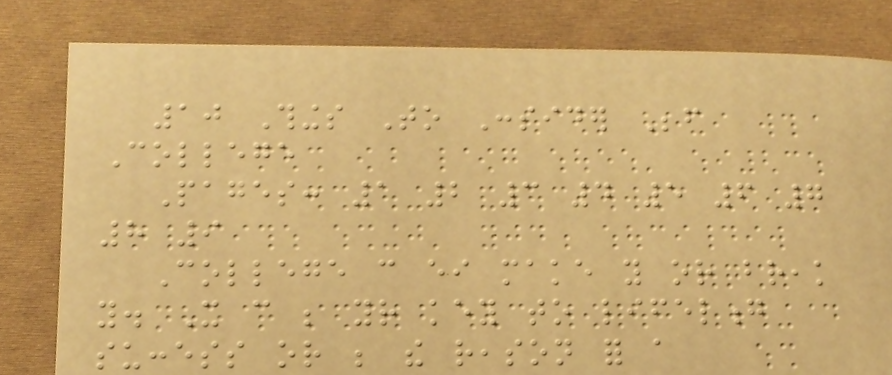10 Things To Consider Before
College
Pages: 1 2 3 4 5 6 7
8 9
College can either make you or break
you. It can be your key to lifelong
success or be the reason for a
